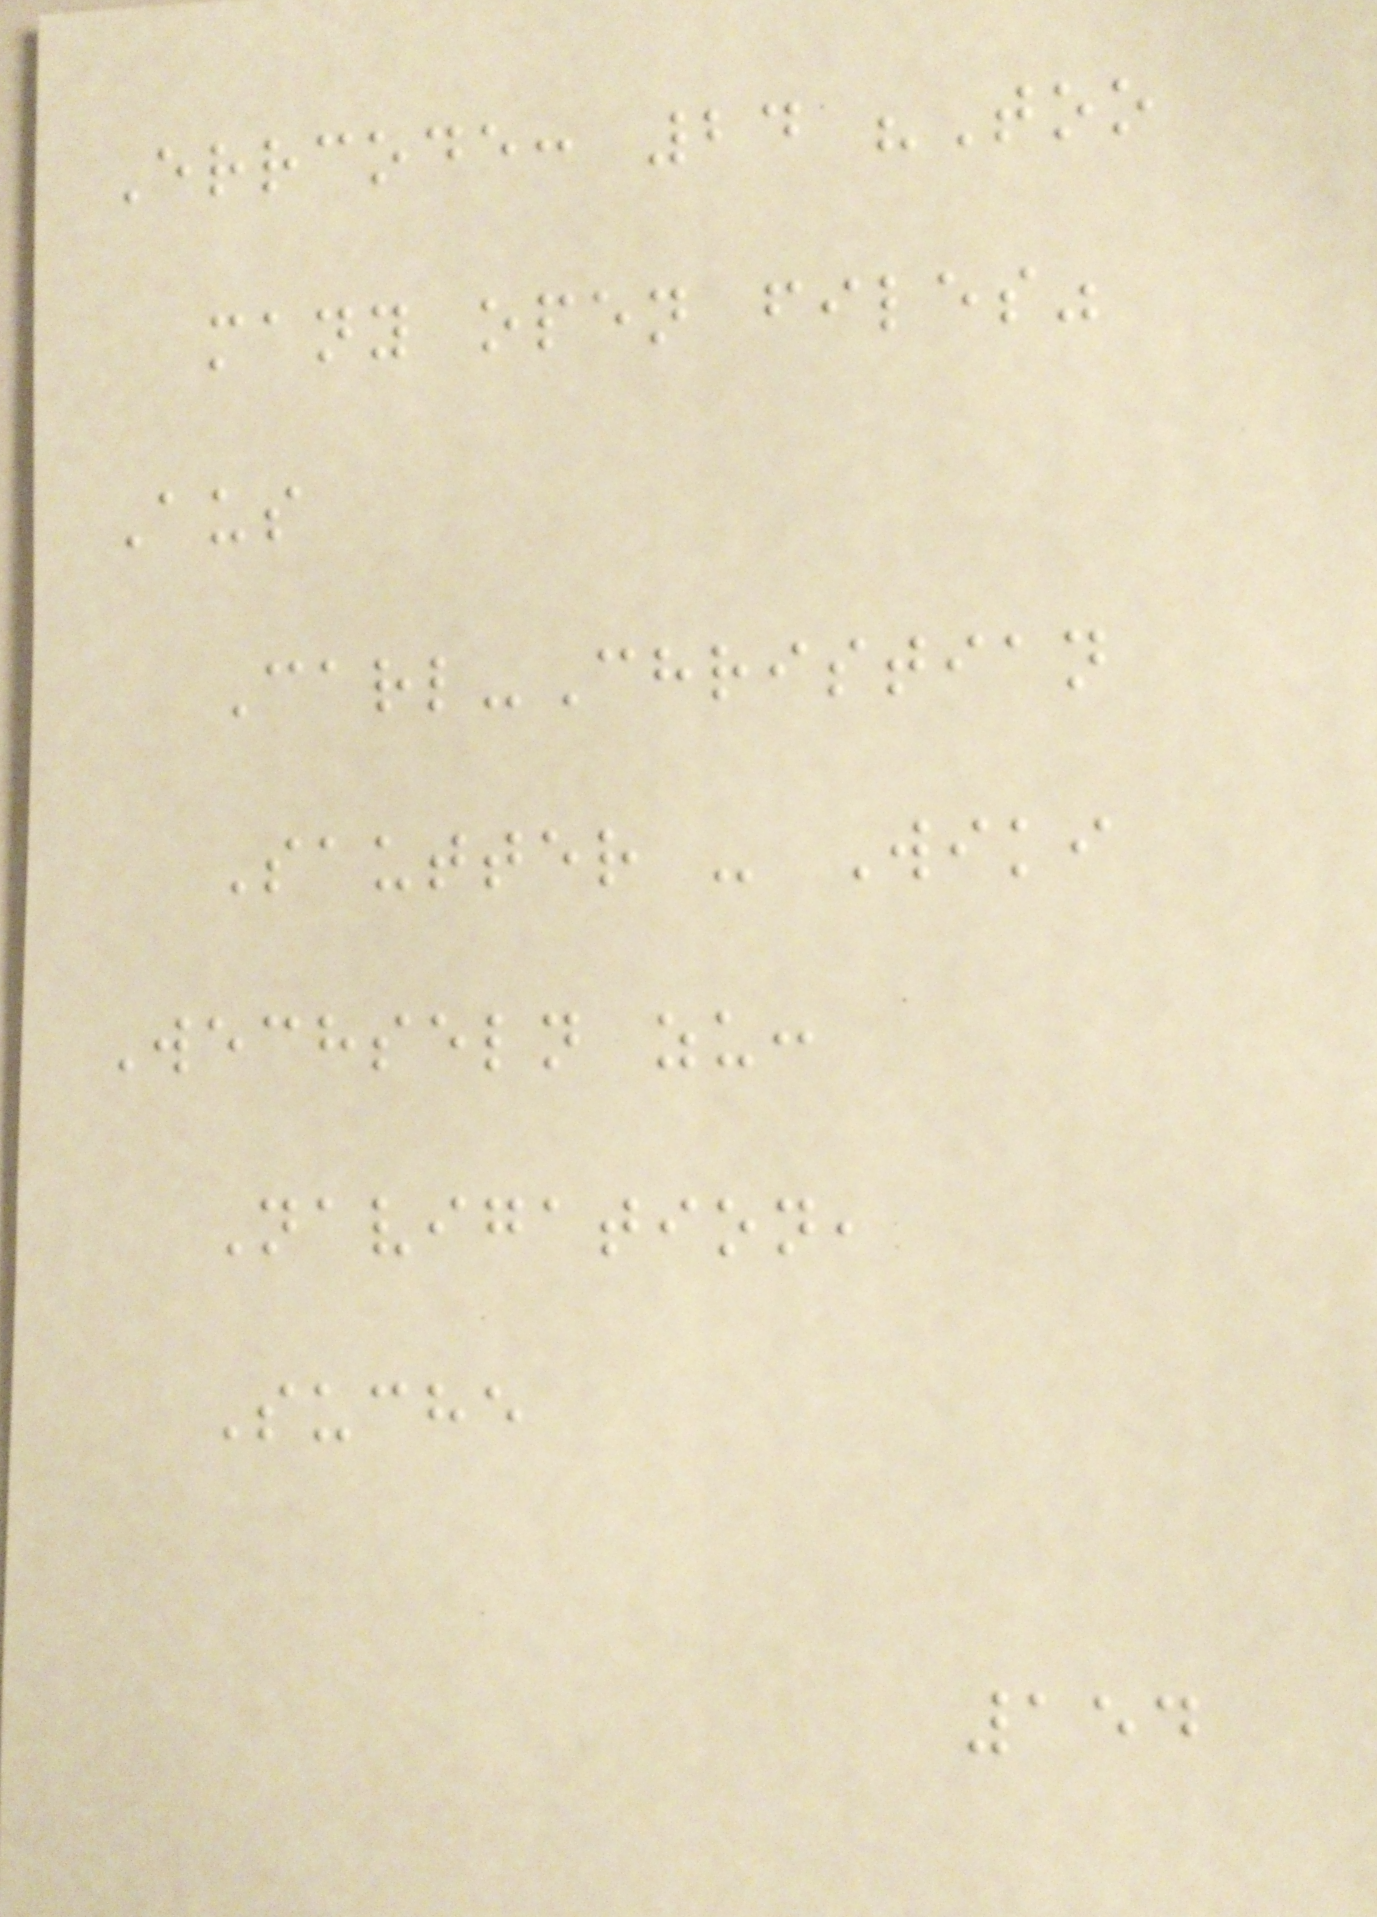Errcode: 24 "Too
many open files"
Aus
Carl-Christian
Sautter - Wiki
Wechseln zu:
Navigation,
Suche
154
